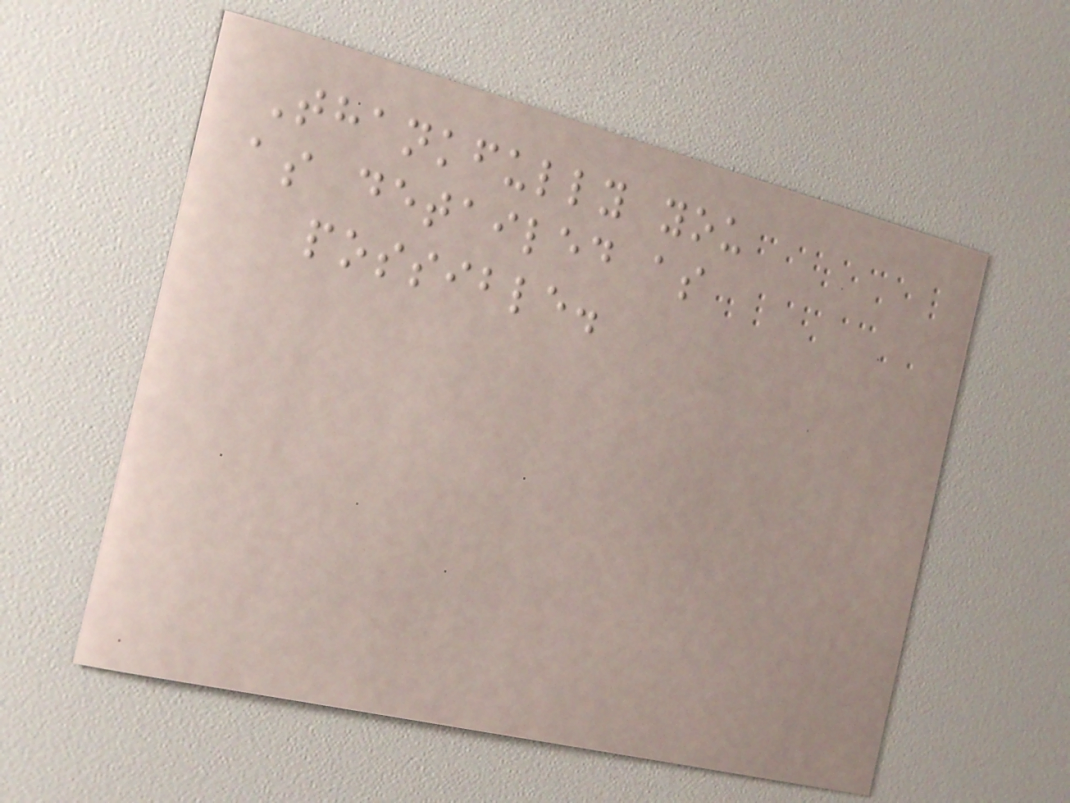Thankfully you
as detailed as
possible.
